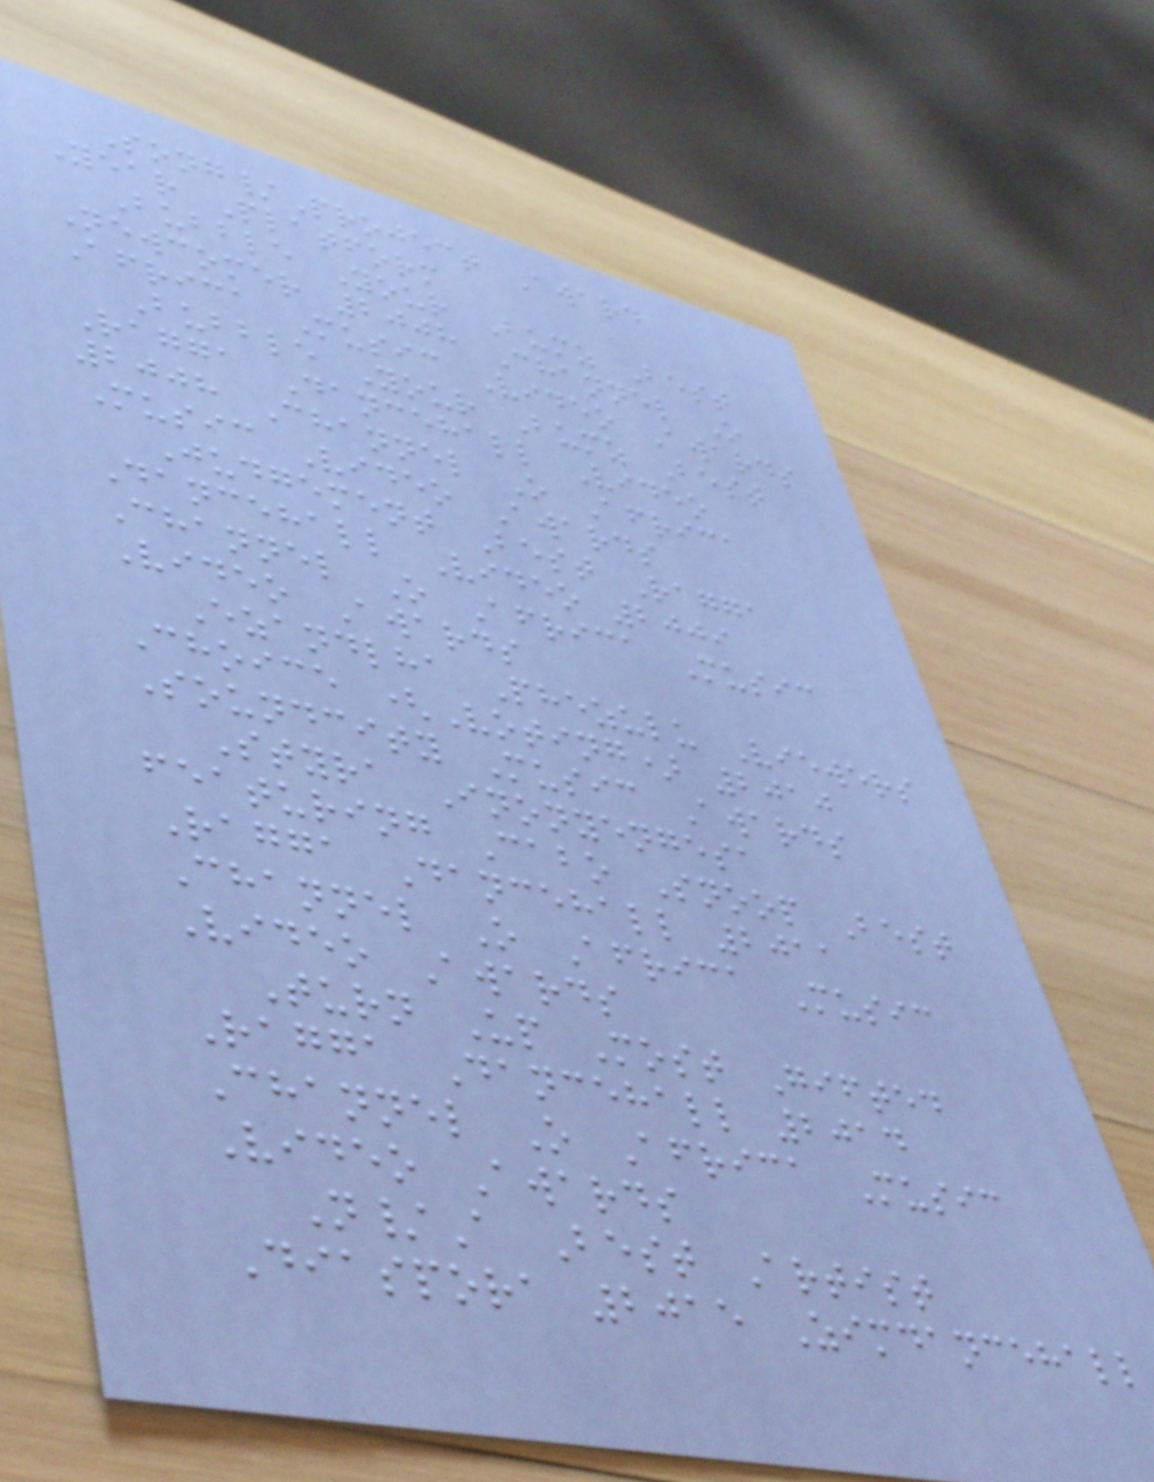Song/Project Award
Year Platform
Bubble Your Bumz Best
Newcomer 2008 Channel O
Africa Music Video Awards
Bubble Your Bumz Best
Ragga Dancehall Video
2008 Channel O Africa
Music Video Awards
Judgement Best Ragga
Dancehall Video 2009
Channel O Africa Music
Video Awards
Ezandlha Phezulu Viewers
Choice (Voting) 2010
Soundcity Music Awards
Styra Inonyengesa
featuring Cabo Snoop Best
Ragga Dancehall 2011
Channel O Africa Music
Video Awards
Turn Up Most Gifted
Ragga Dancehall 2014
Channel O Africa Music
Video Awards
N/A Best Artist
Diaspora 2015 Zimdancehall
